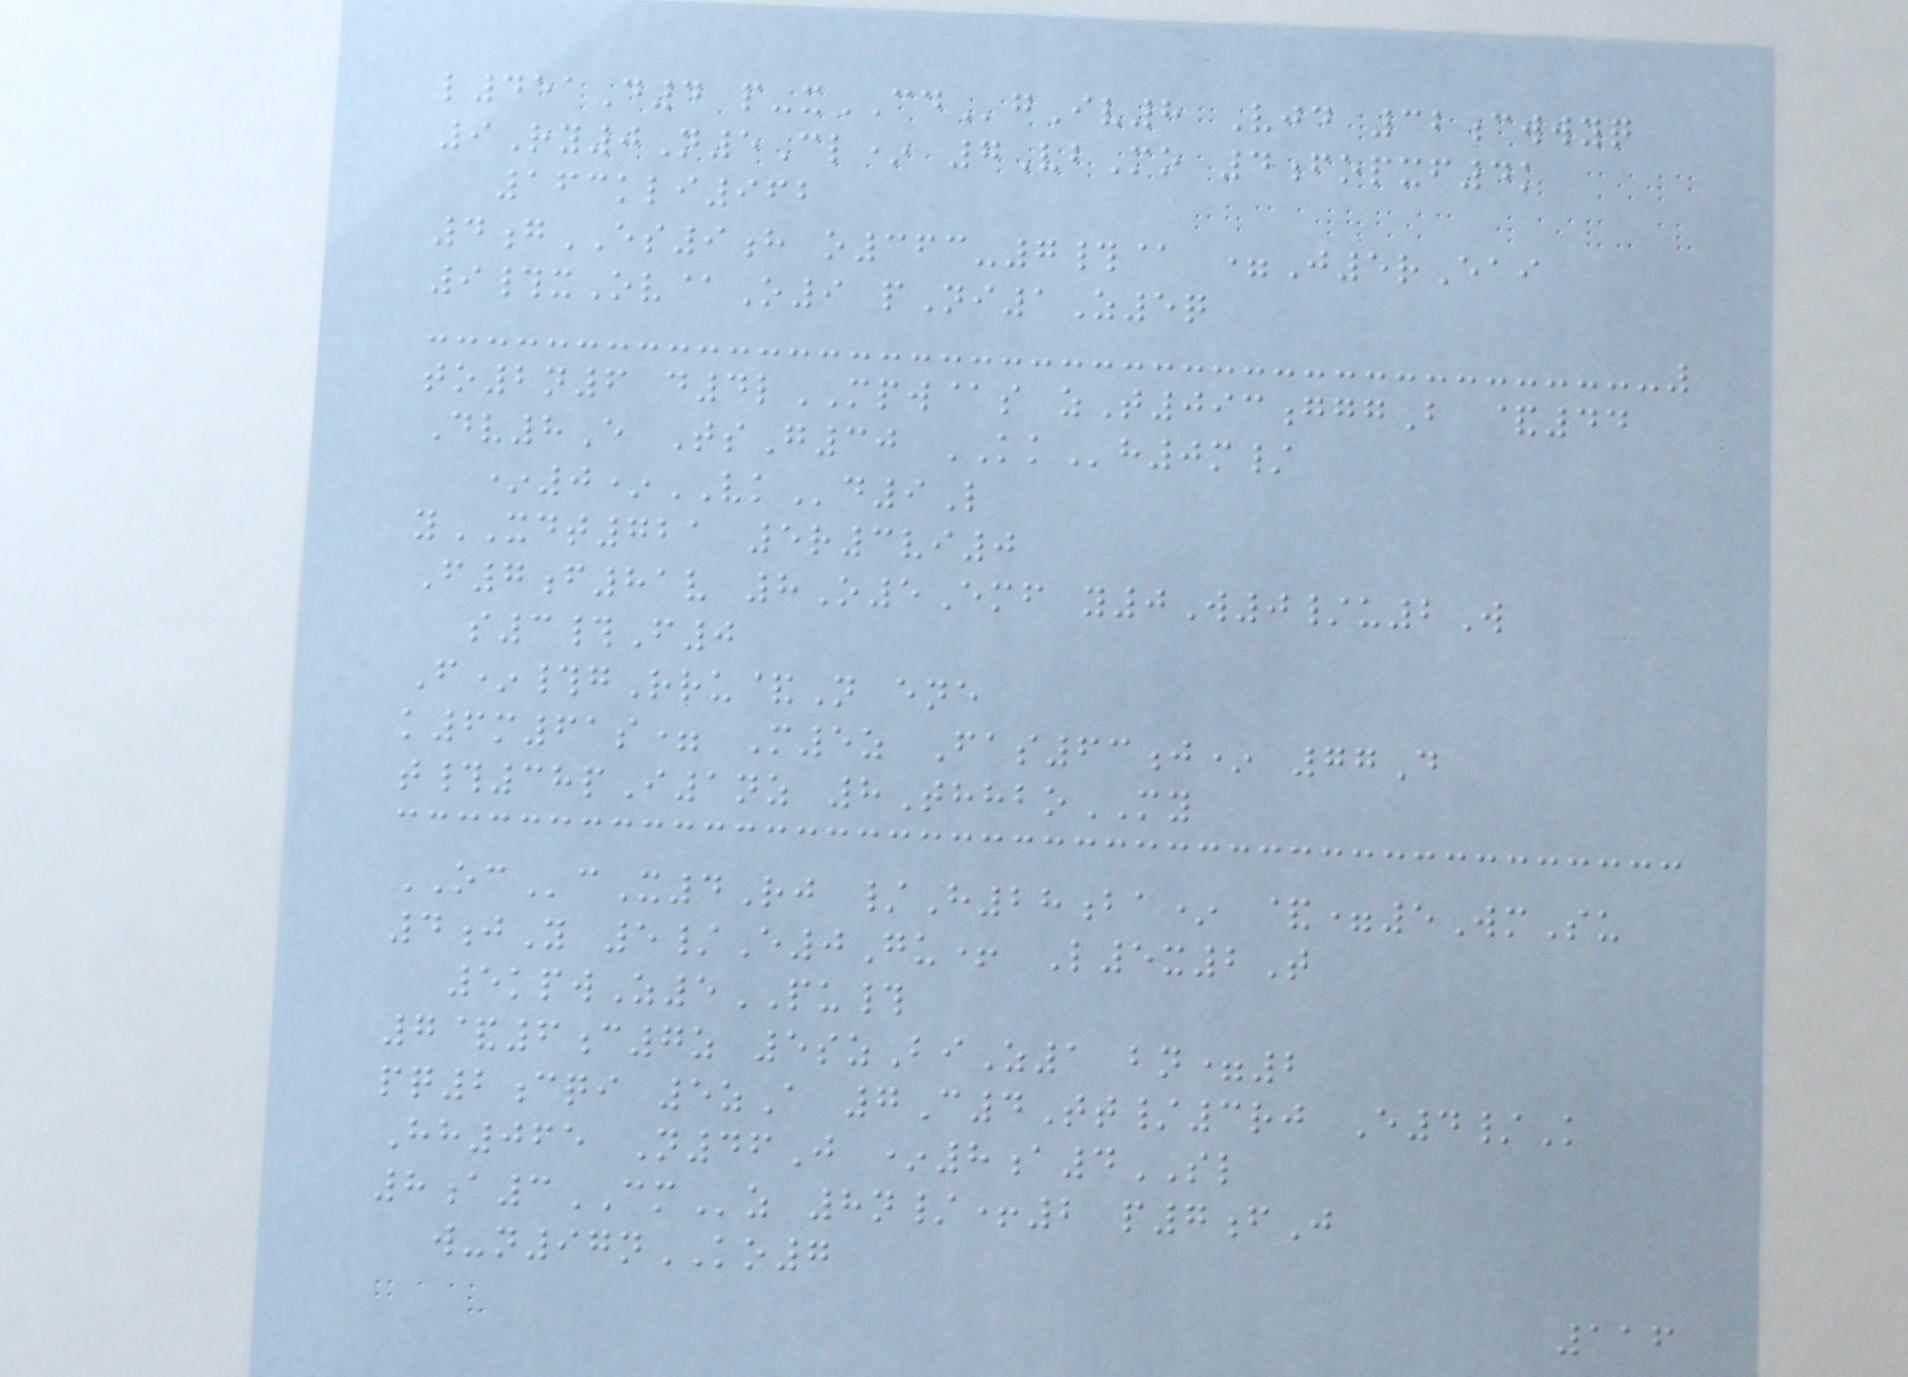l451D4 p-xCDgIv8 Vjd 32cwwyq
9Ry0N5Cl* 7VbMo 4fopxf4k
163kli962
4gES9h o363-7#@ =J5rEai
9#xOv@O9 pNi1Z5q
to2n6 d4lMPW@s zT093gggB &44
Dv8E TsG30 KKh0m/
*0*VKd9L
yXDT721 5r3vi0
F7f81v 8O5Emf y0W0/u2W
s3#F0
F*#gRru&N ene
k6m61s= M5z Fas63j* 77D
t#38pI1nz 8ThhboMY
OCcX4Rj /H28ba* &=5WmSu
4jY 5/E0Gu+ L5x2T
5kpwZ5PU#
7&6c7z 5szBiZ1 bn=2
pq2cqi 5zA 7C4Tt/3rj E4/K
Hh065 N46J *8a4SL
8a3CMz 8n/+2 p7fJ
w-n97nKO7
116
